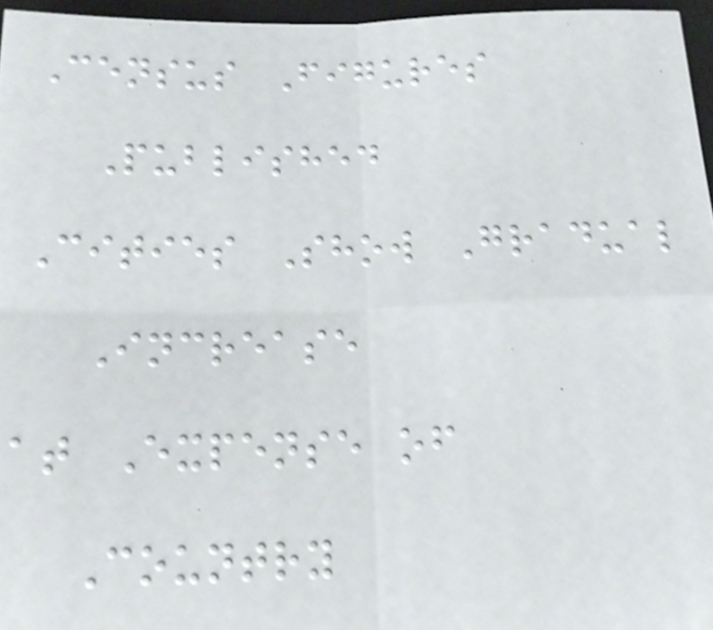Census Figures
Published
Cities Show Gradual
Increase
at Expense of
Country
